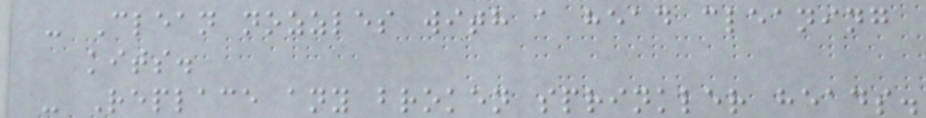- Clean nozzles with a head cleaning
kits.
- Replace any broken sprinkler heads.
